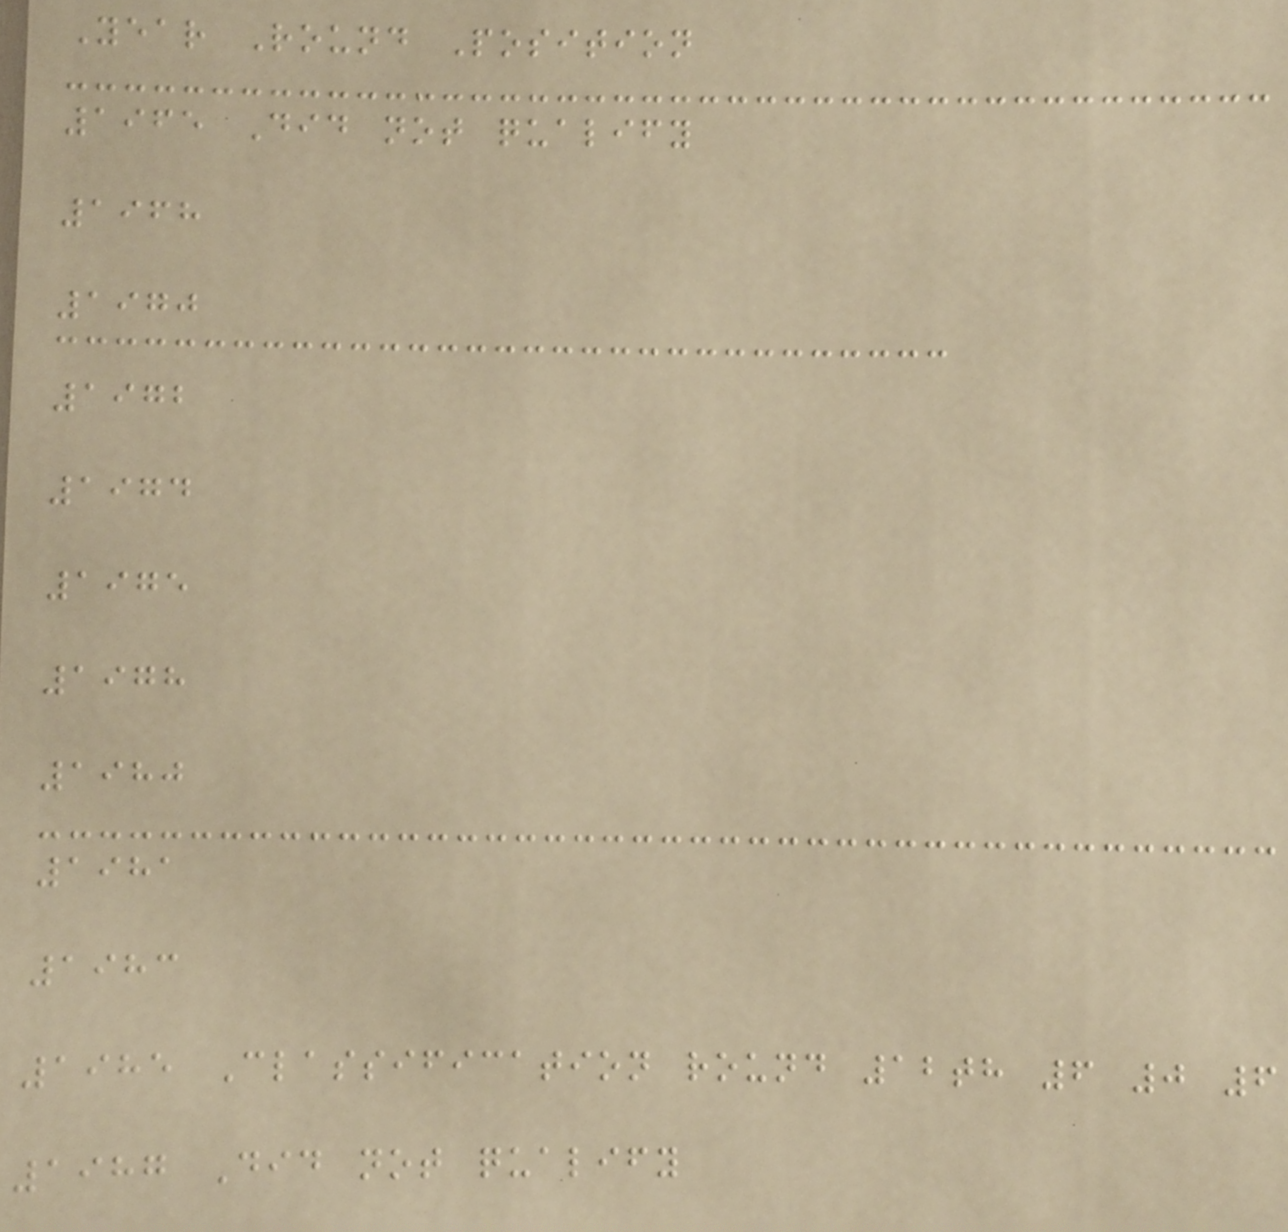Year Round Position
1965 Did not qualify
1968
1970
1972
1974
1975
1978
1980
1981
1983
1985 Classification round 12th 6 0 6
1987 Did not qualify
